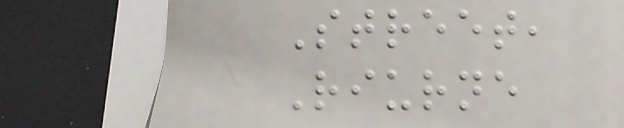Street,
Riurne
